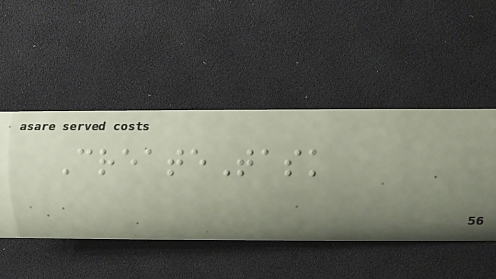CreateTask
